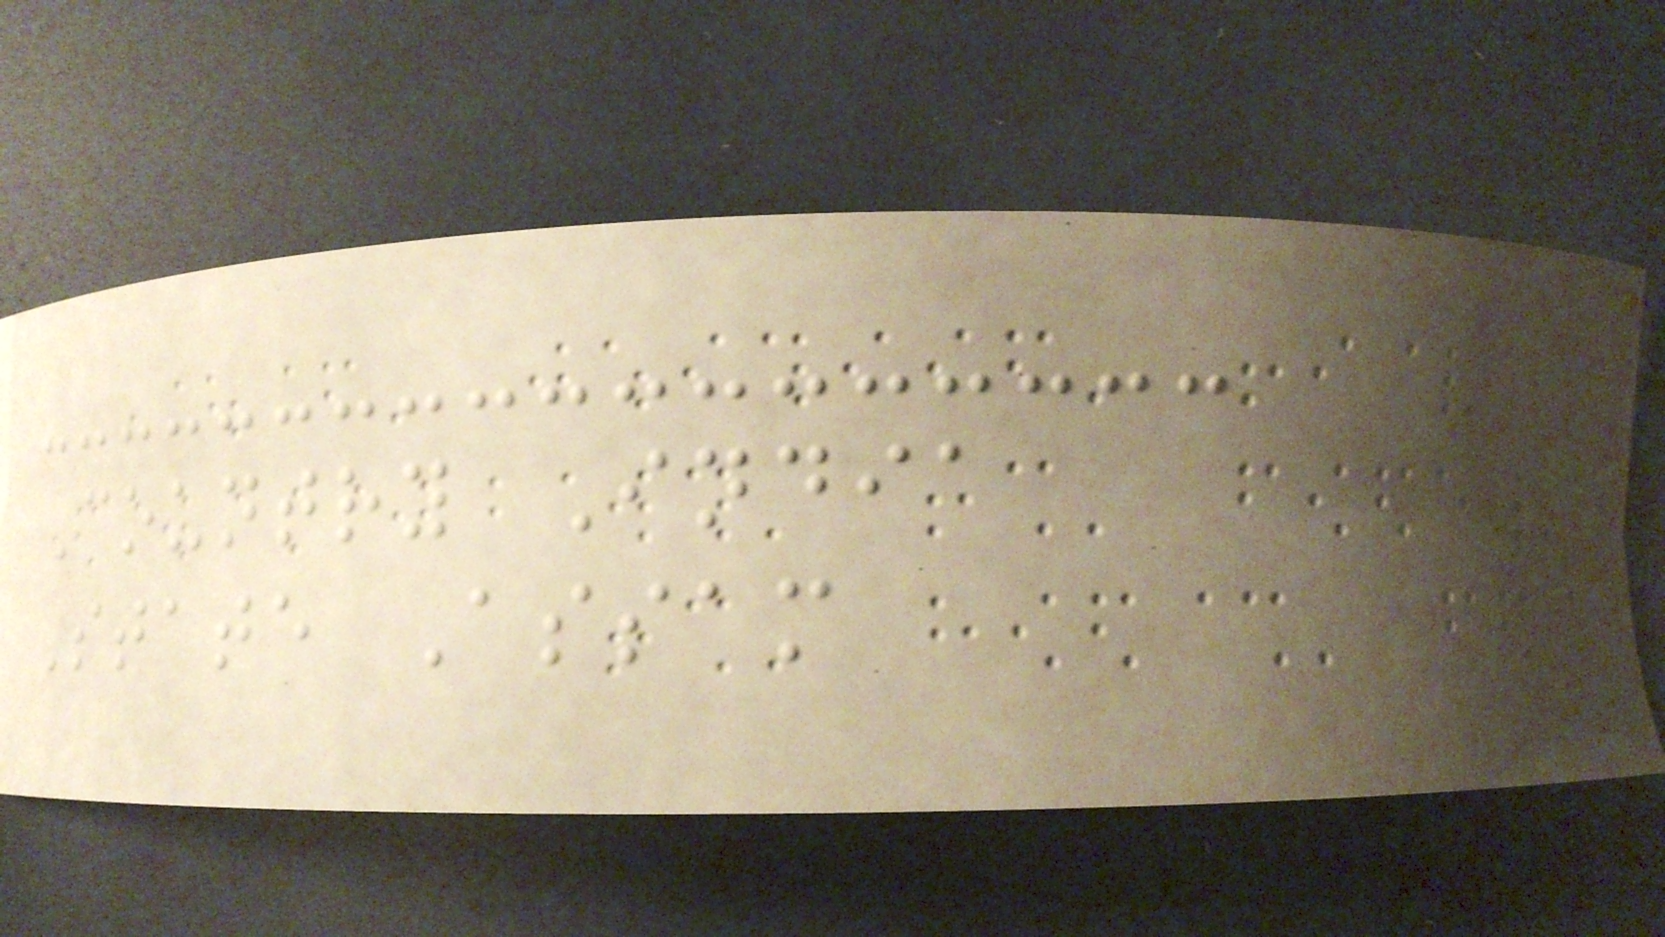Country India
State Assam
